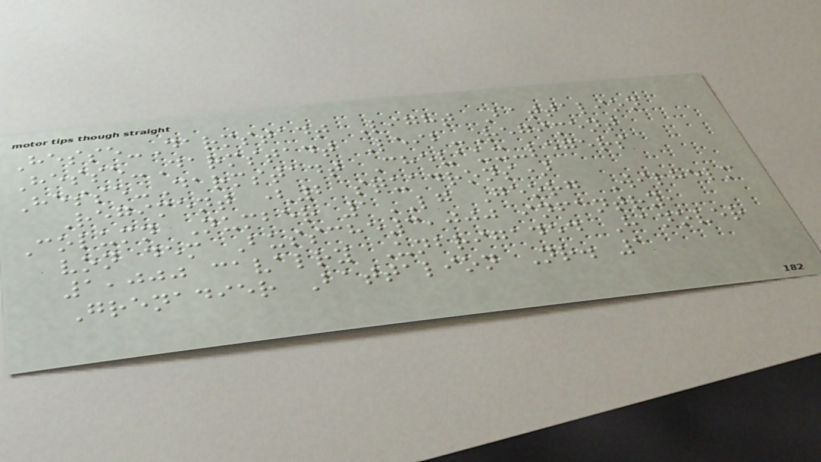Hesse-Darmstadt Light Battalion
Hesse-Darmstadt Leib-Regiment
Hesse-Darmstadt Chevaux-legers
Regiment (2 squadrons)
Column Number 1LG Georg Wilhelm
von dem Bussche3,000 infantry,
1,000 cavalry Unbrigaded Hanover
Grenadier Battalion Nr. 1
